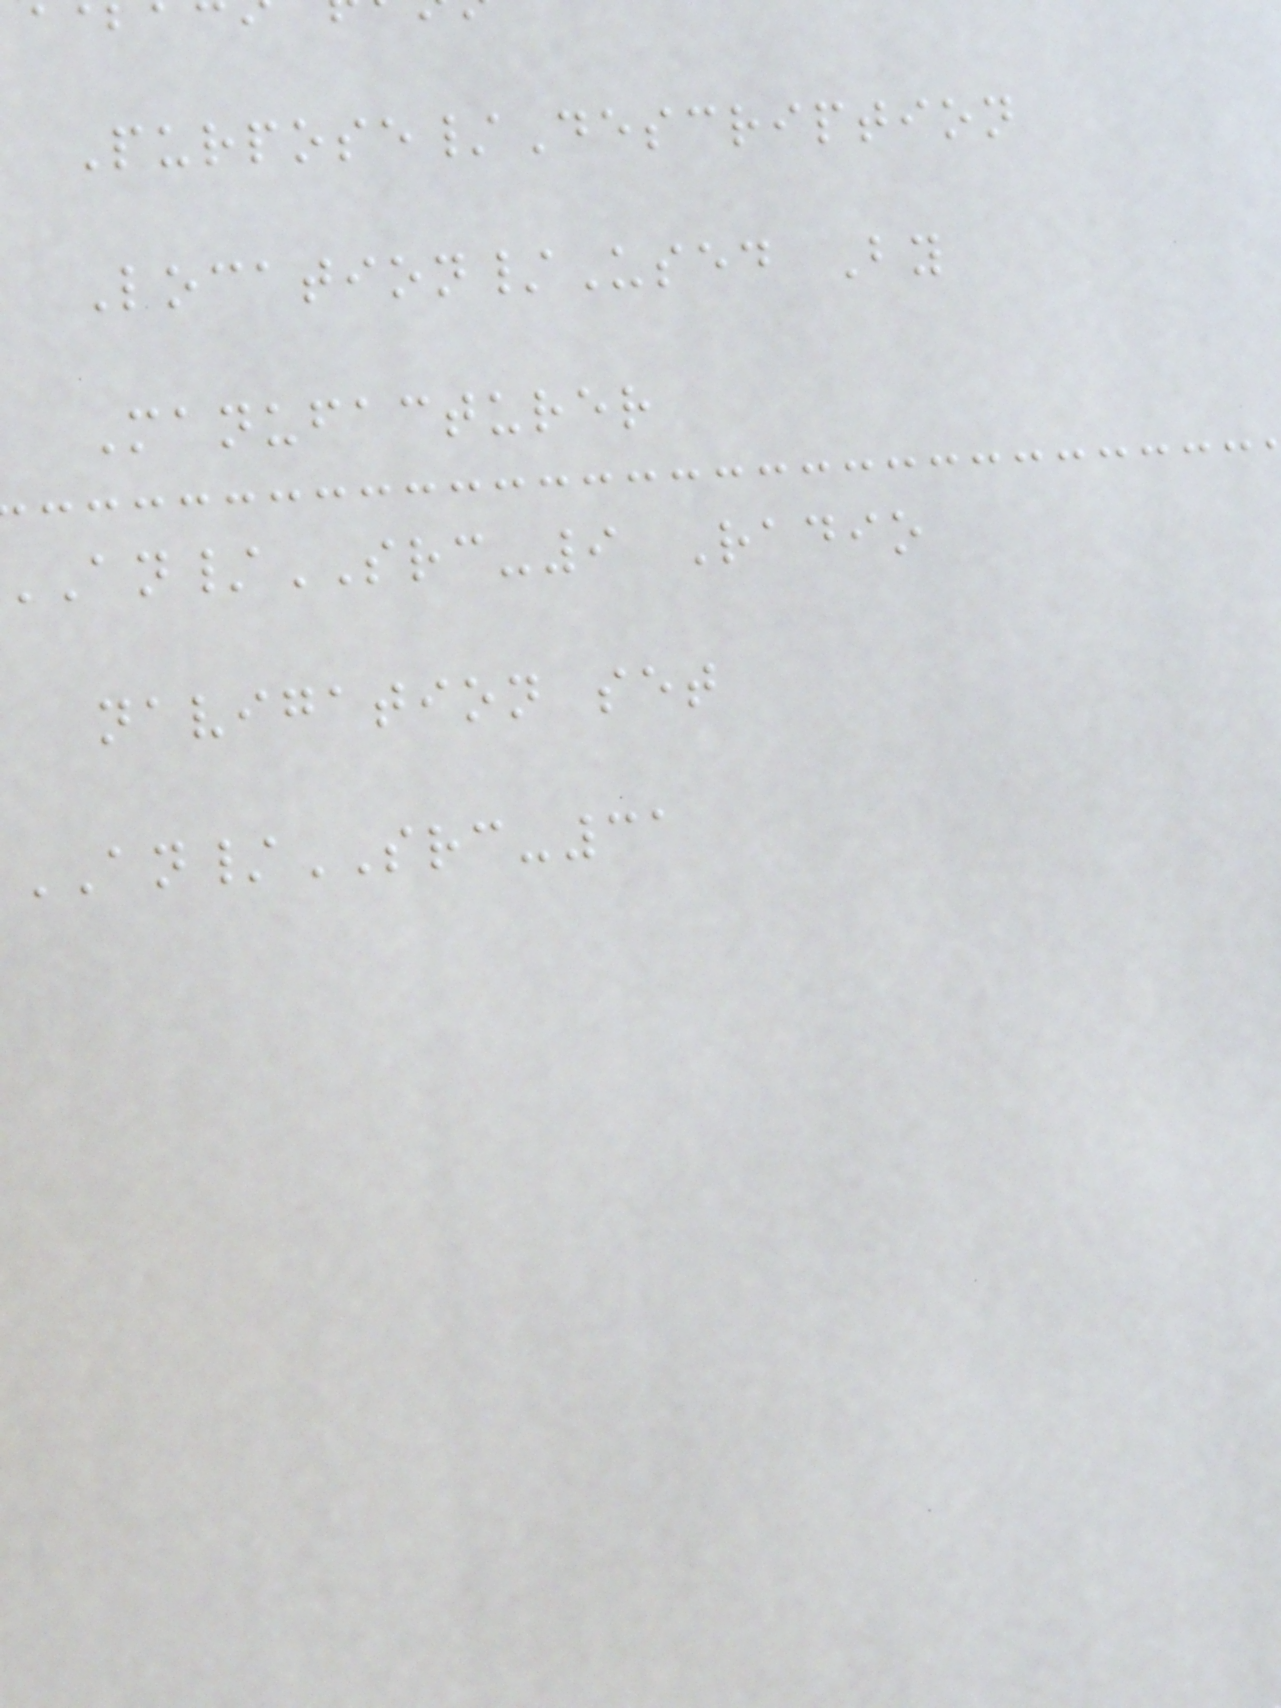Purpose/Description
Location/Used By
Manufacturer
/SRC-9 Radio
navigation set
AN/SRC-31
